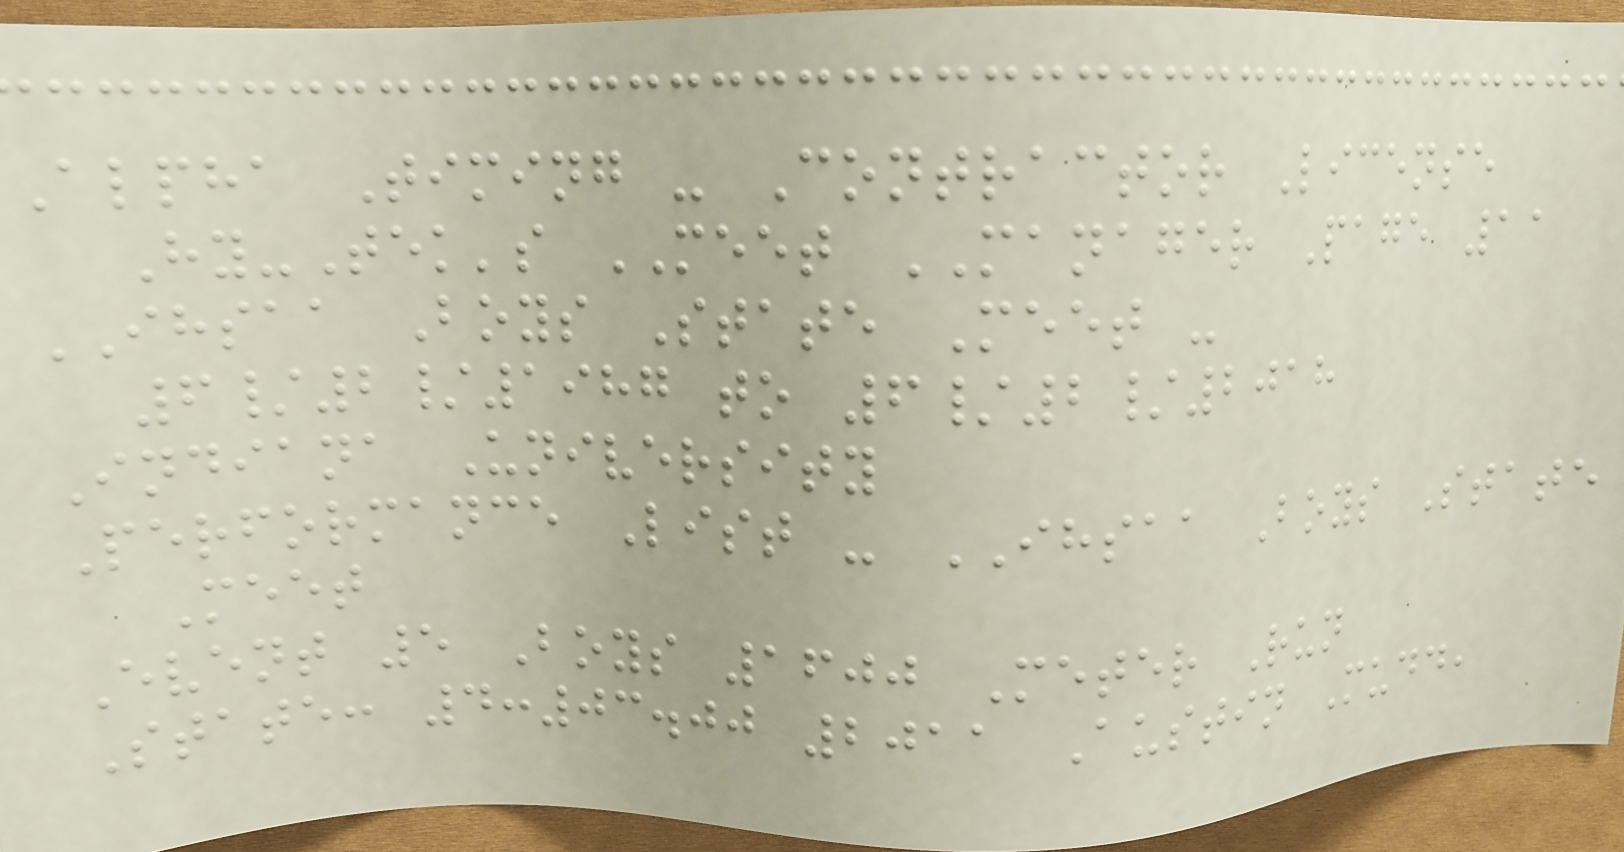Alpha Timing - Contractor License
Hy-Tek's MEET MANAGER Page 11
IHSAA Boys State Meet -
6/2/1987 to 6/2/2018
Indiana University
Performance List - IHSAA Boys State
Meet
Event 5 Boys 1600 Meter Run
State: 4:03.00 2011 Austin Mudd,
